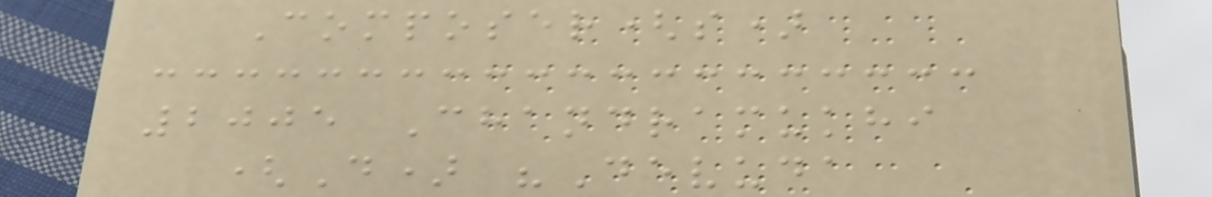Composer(s)
2005 Chandramukhi
(D) "Devuda
